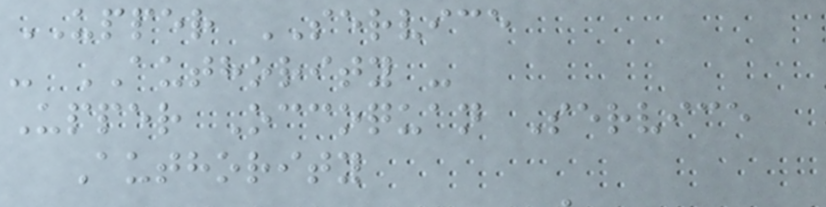UPPER SERVICE
- AUTHORITY -
Upper Occoquan Service
Authority
